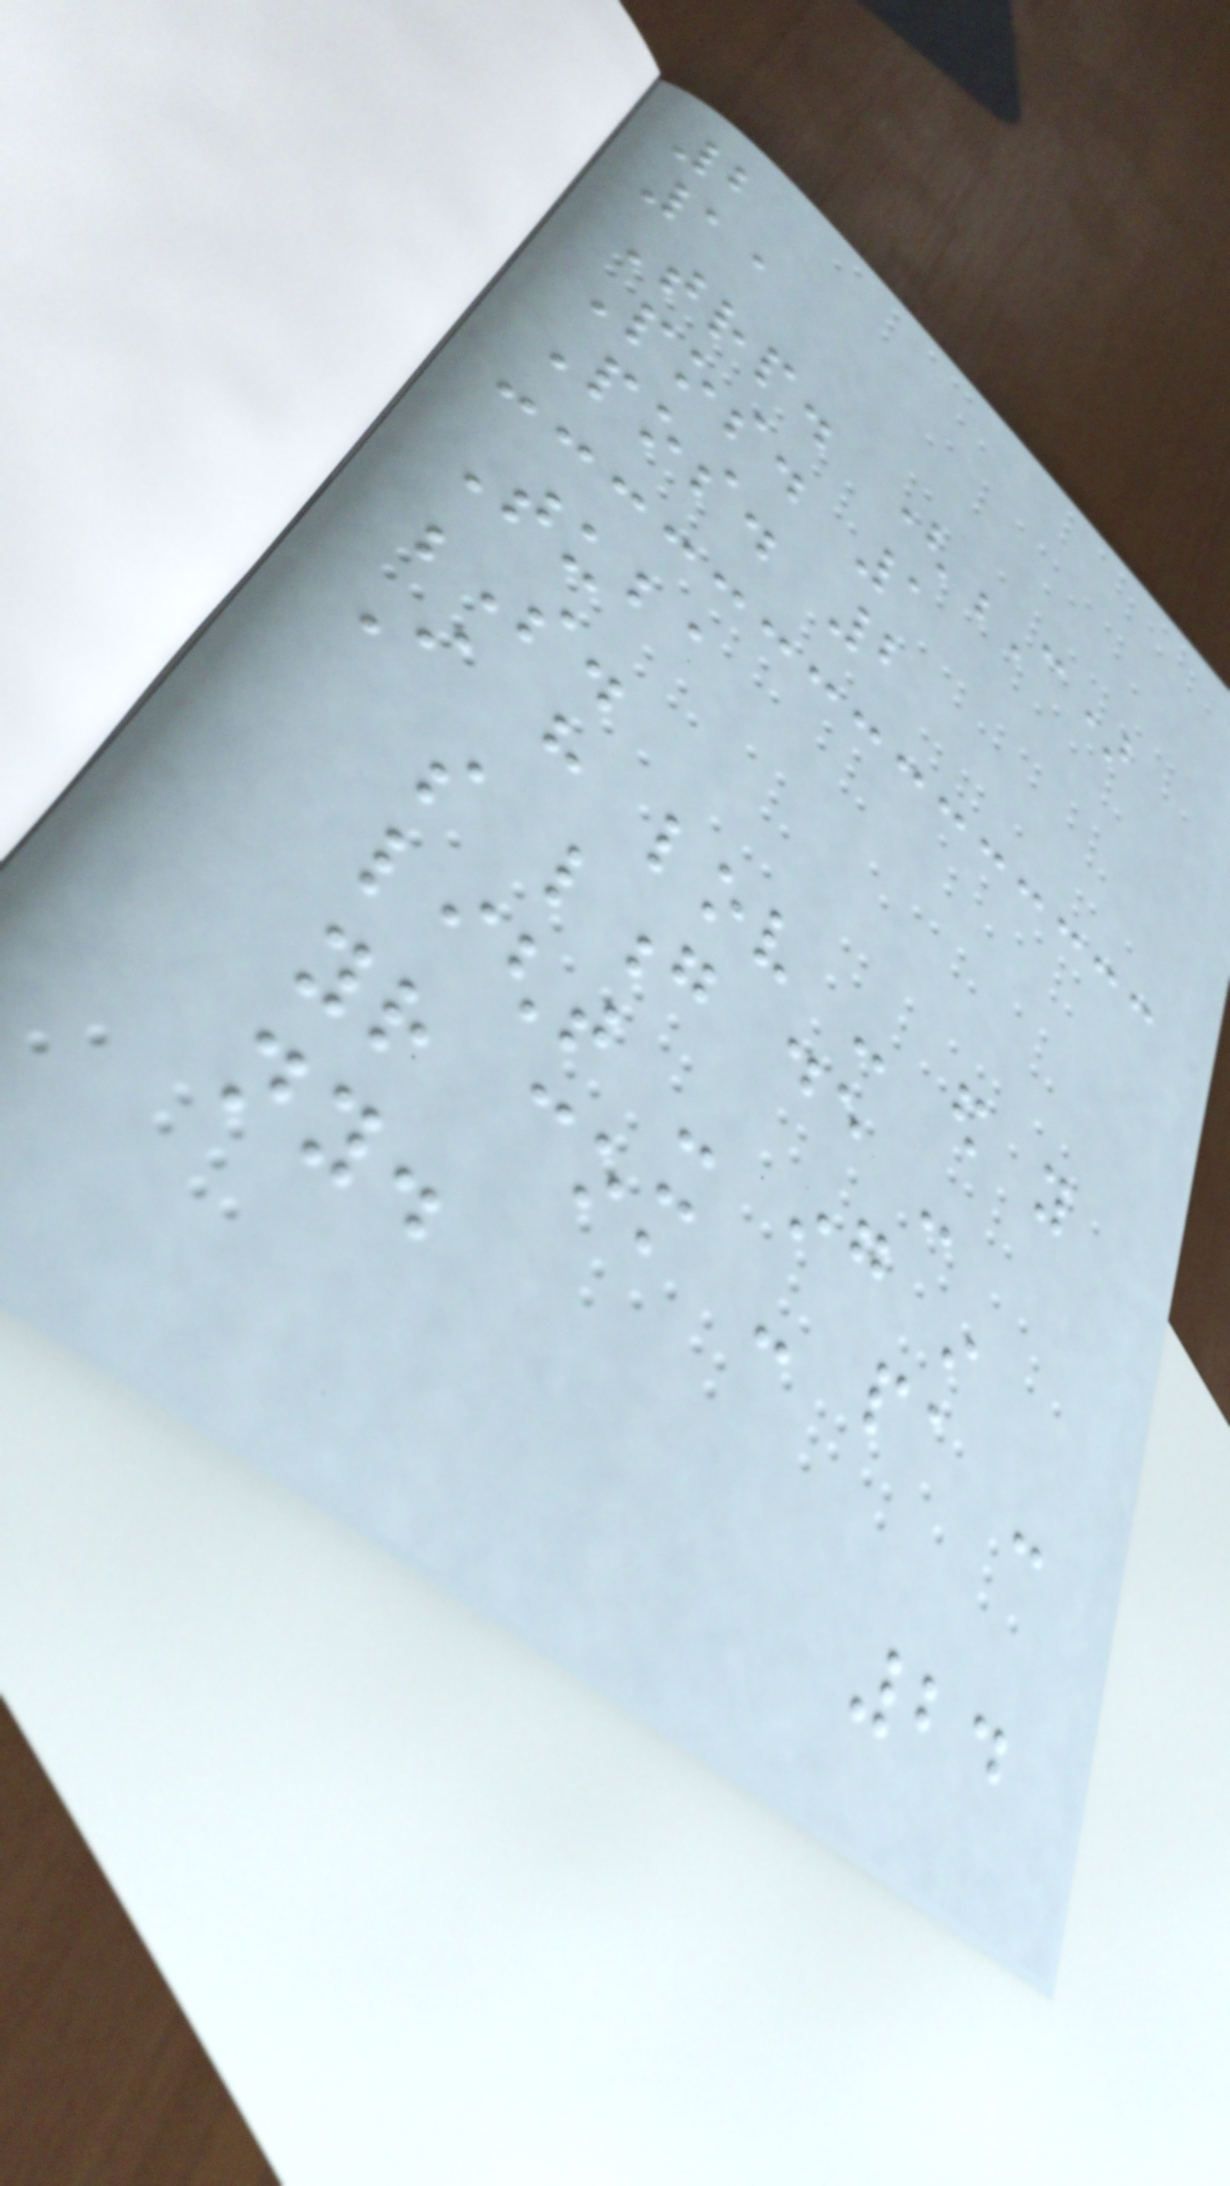2
11
Trp. (C)
Pos. 1
Pos. 2
Tuba
S.
I have lov - ed you
so long de -
light - ing in
your com - pa -
ny.
24
